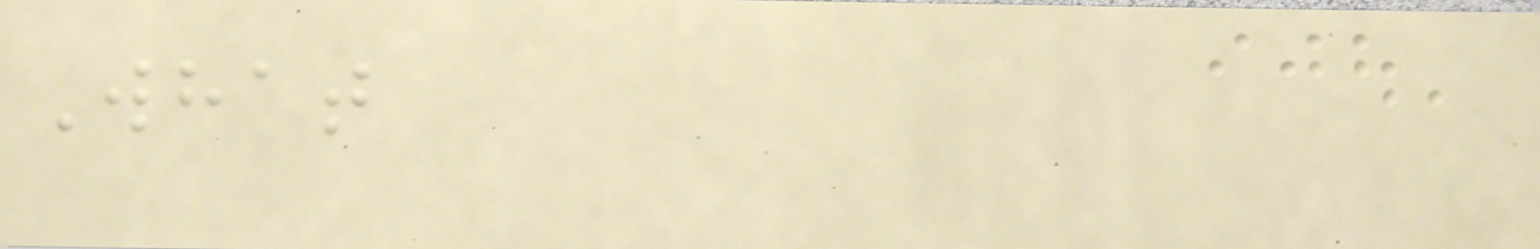What
